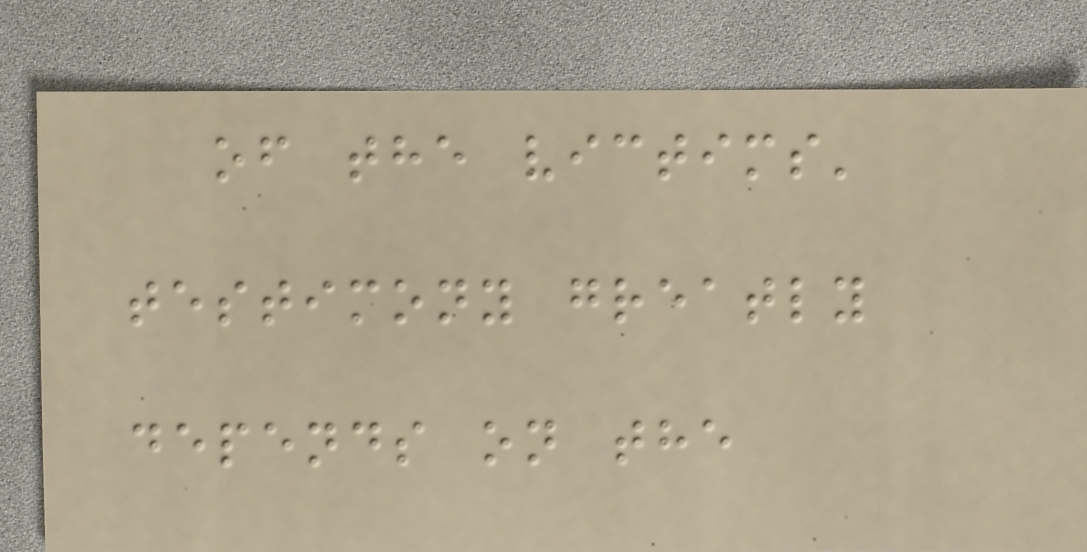of the victims'
testimony greatly
depends on the
